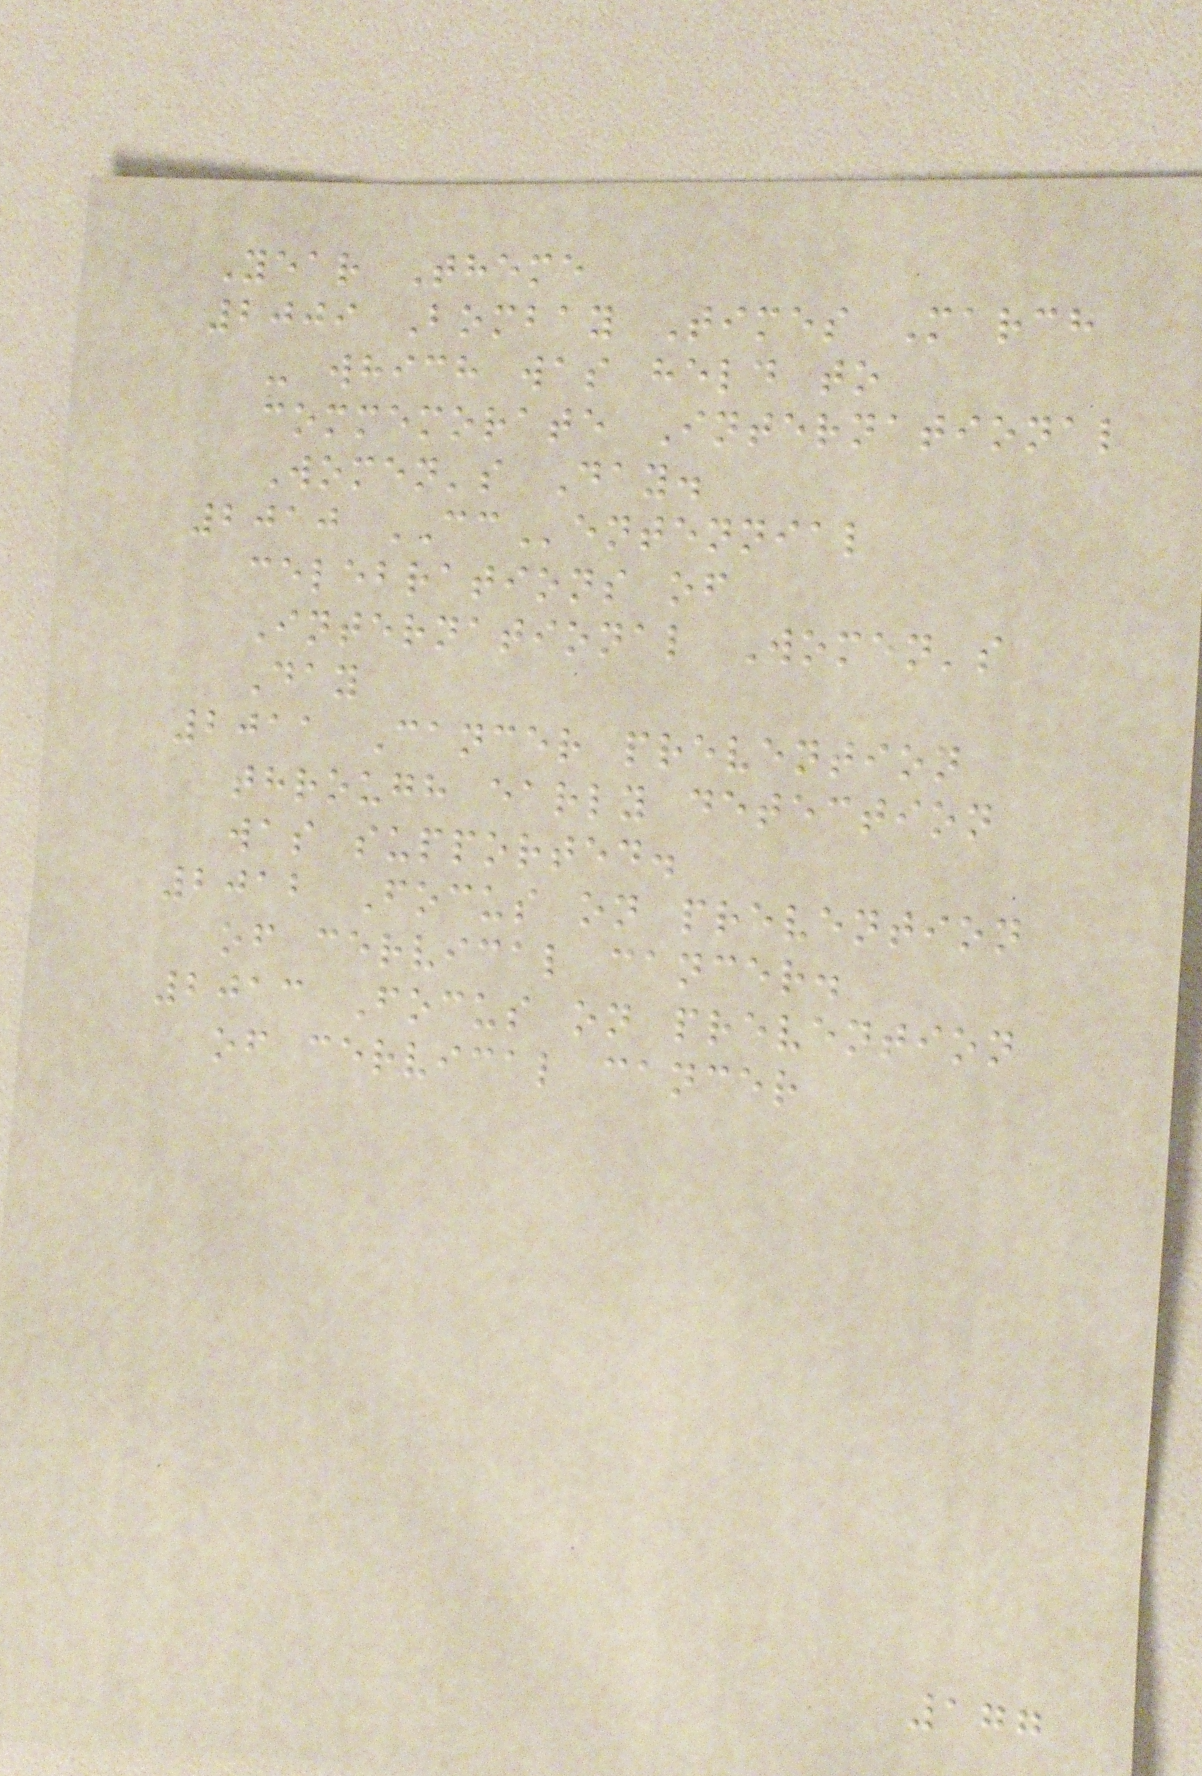Year Theme
2009 Bombay Times March
- which was held to
commemorate International
Women's Day.
2010 CCentennial
celebrations of
International Women's
Day
2011 Cancer prevention
through early detection
was supported.
2012 Focus on prevention
of cervical cancer.
2013 Focus on prevention
of cervical cancer
177
